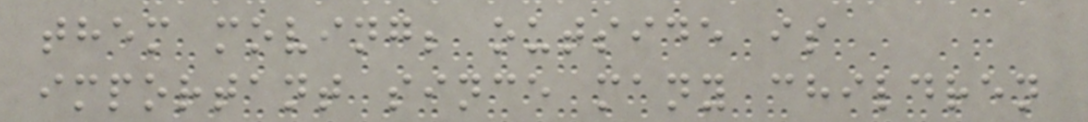them moving; outside is
important since many children
